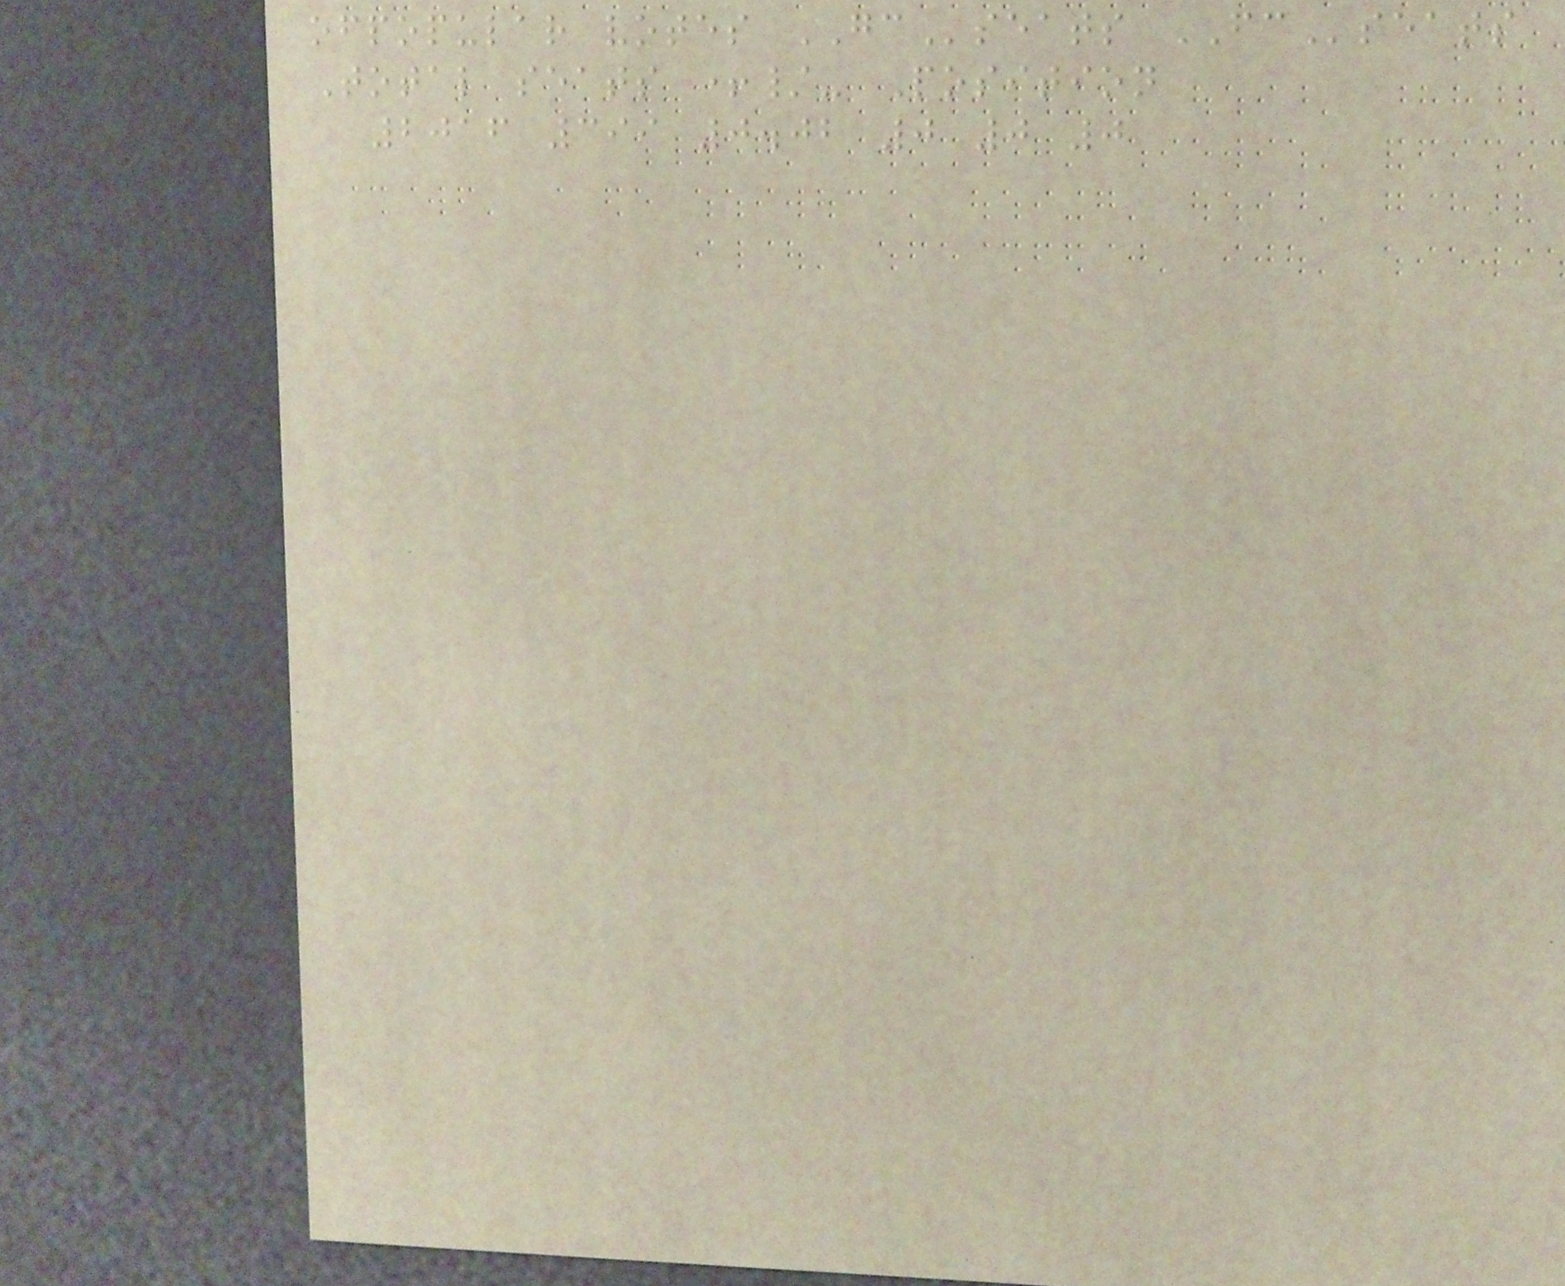ofpopular votes GCseats FCseats
Total seats +/- Position
2016 399 0.02 0 0 0
